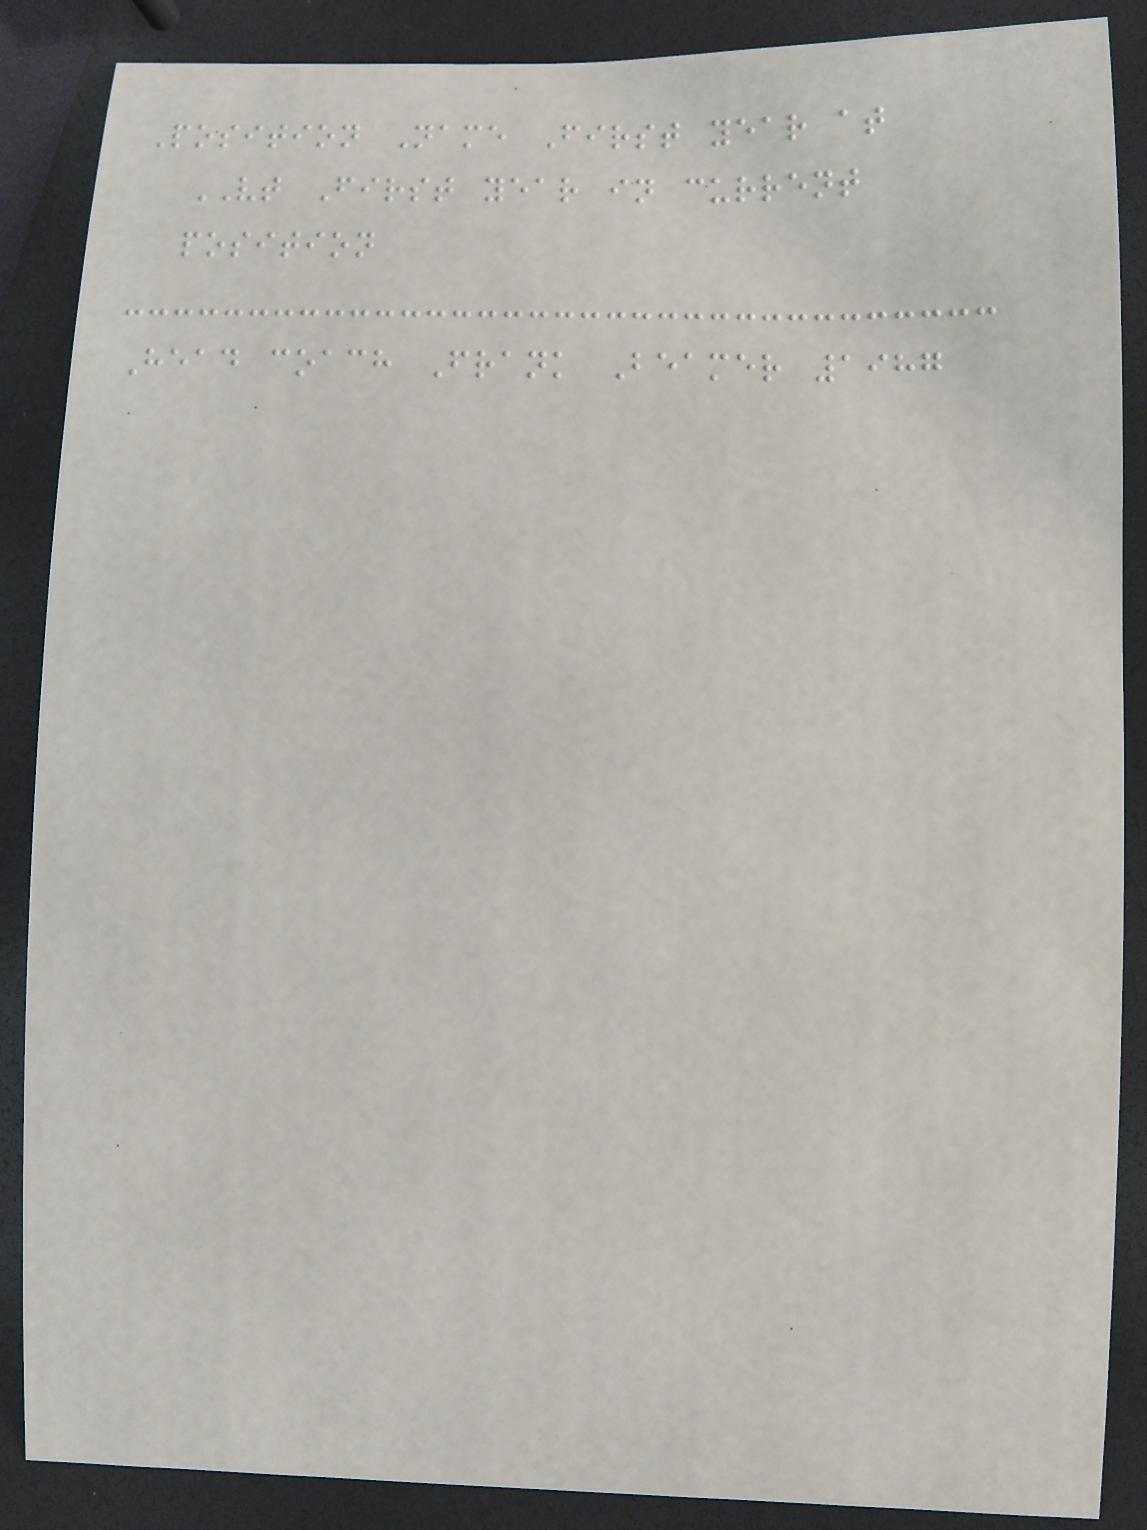Position Name First year at
VT First year in current
position
Head coach Frank Beamer 1987
